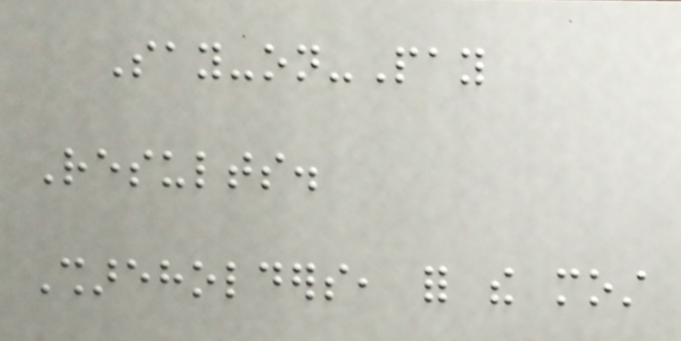Say-on-Pay
Results.
Shareholders, for the most
